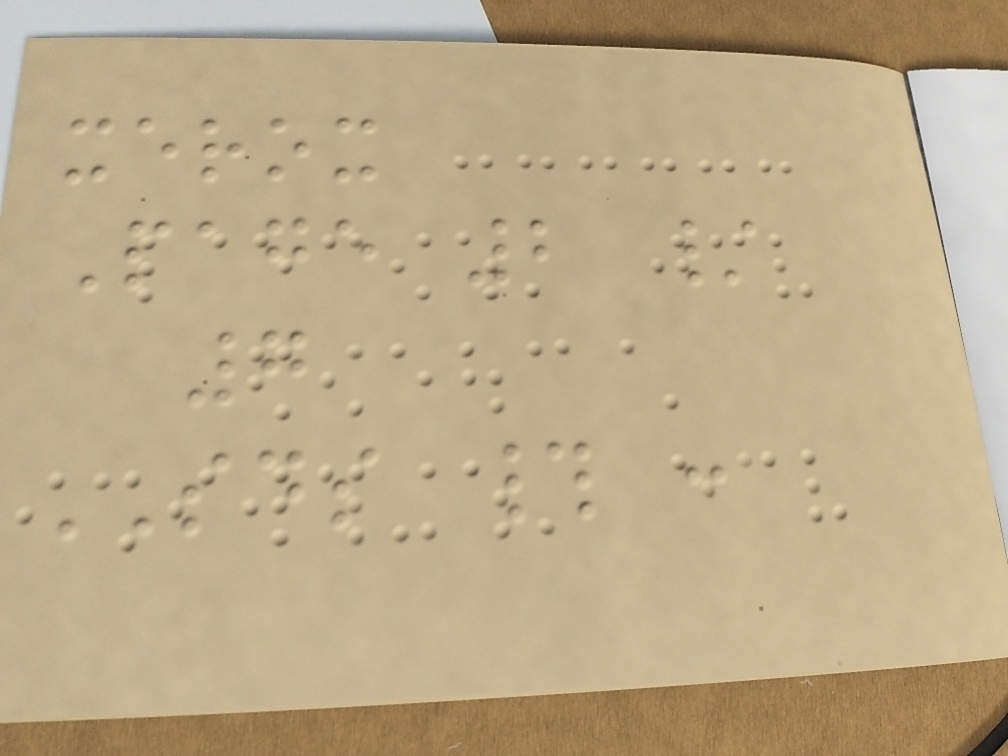xerox
Page 2 /
7
SDS # :
